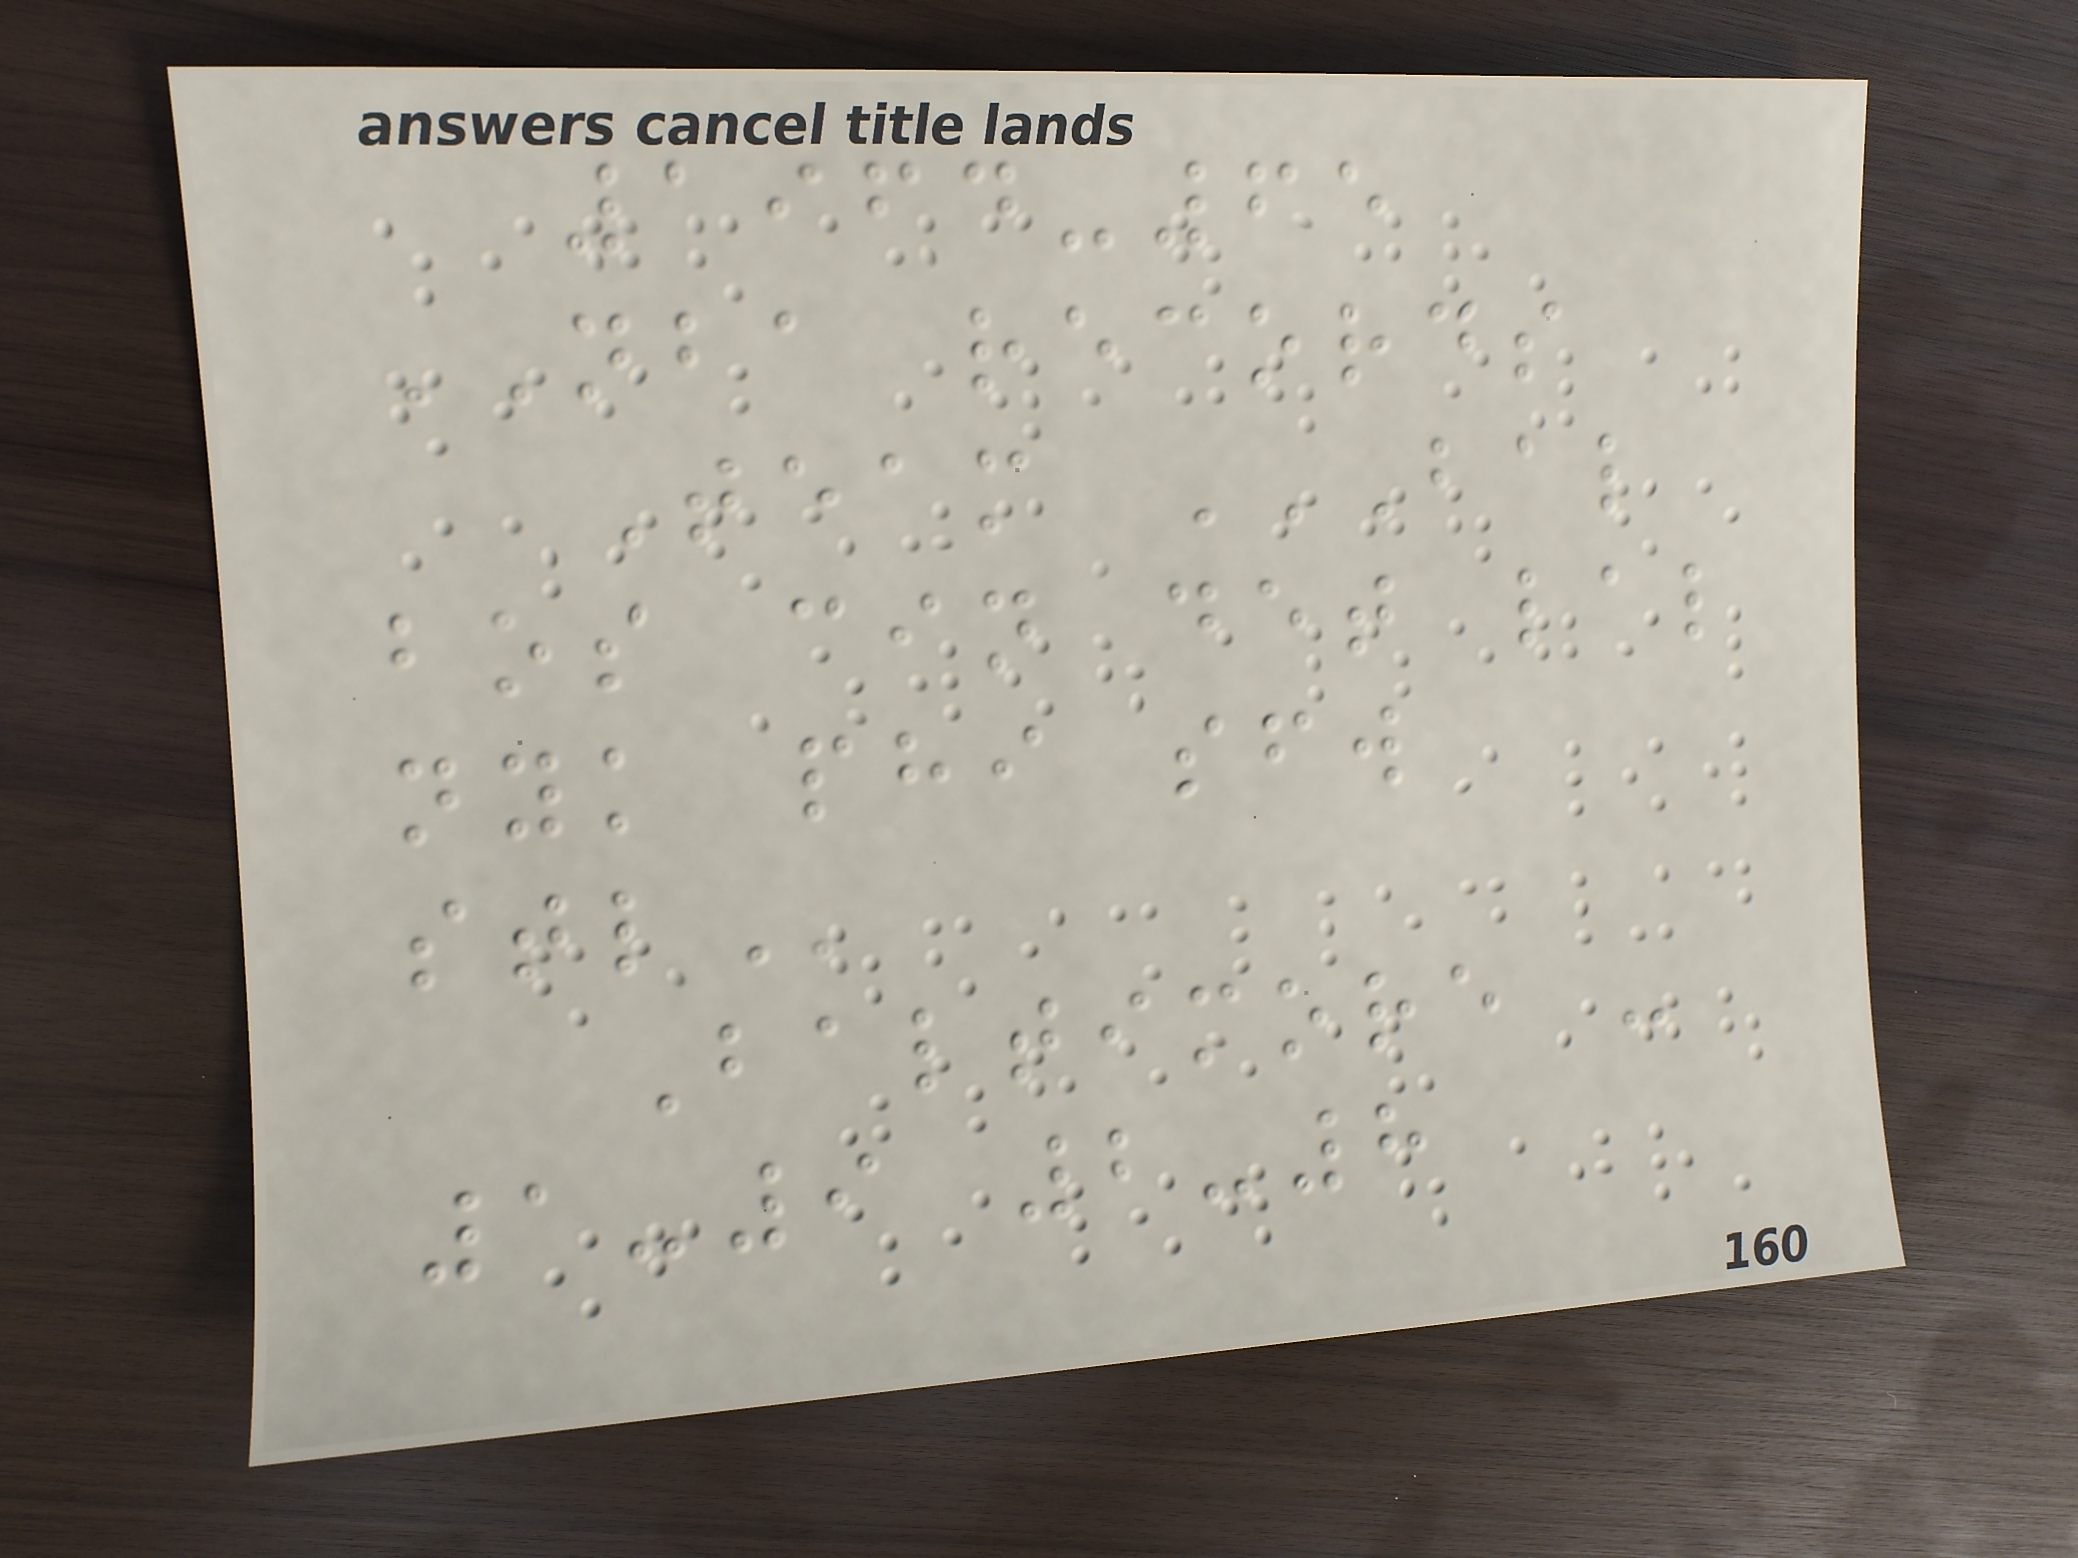1964-65
NBA records
Team BAL
BOS CIN DET LAL
NYK PHI SFW
STL
Baltimore -
1-9 2-8
